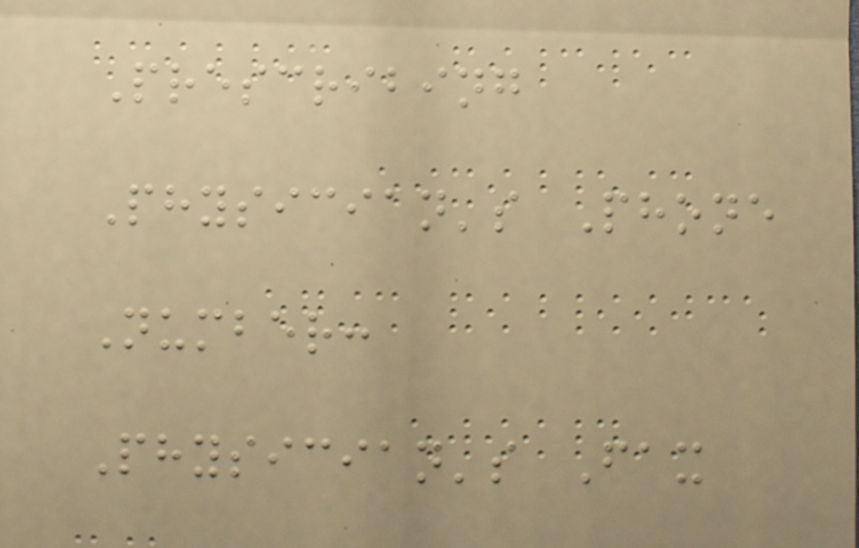Prescribing
Physician's Phone
Number:
Physician's Fax
